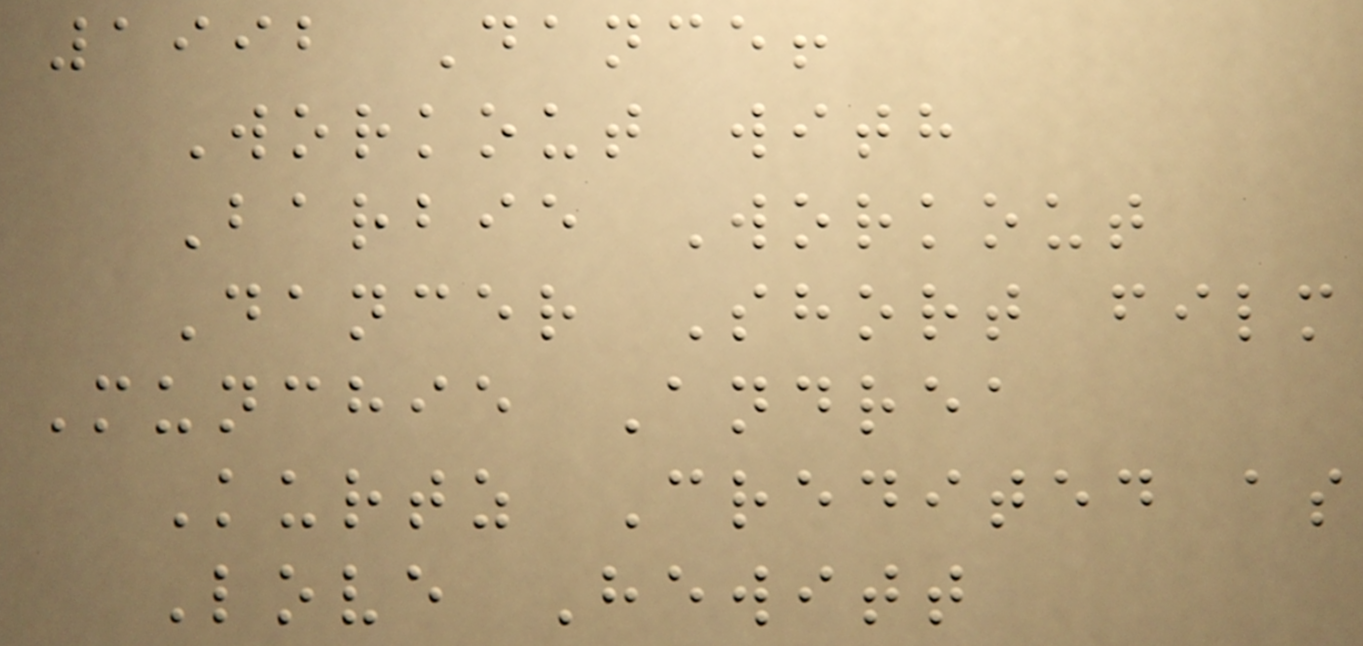1992 Dance!
Workout with
Barbie Workout
Dancer Short film
Munchie Andrea
Kurtz Credited as
Love Hewitt
